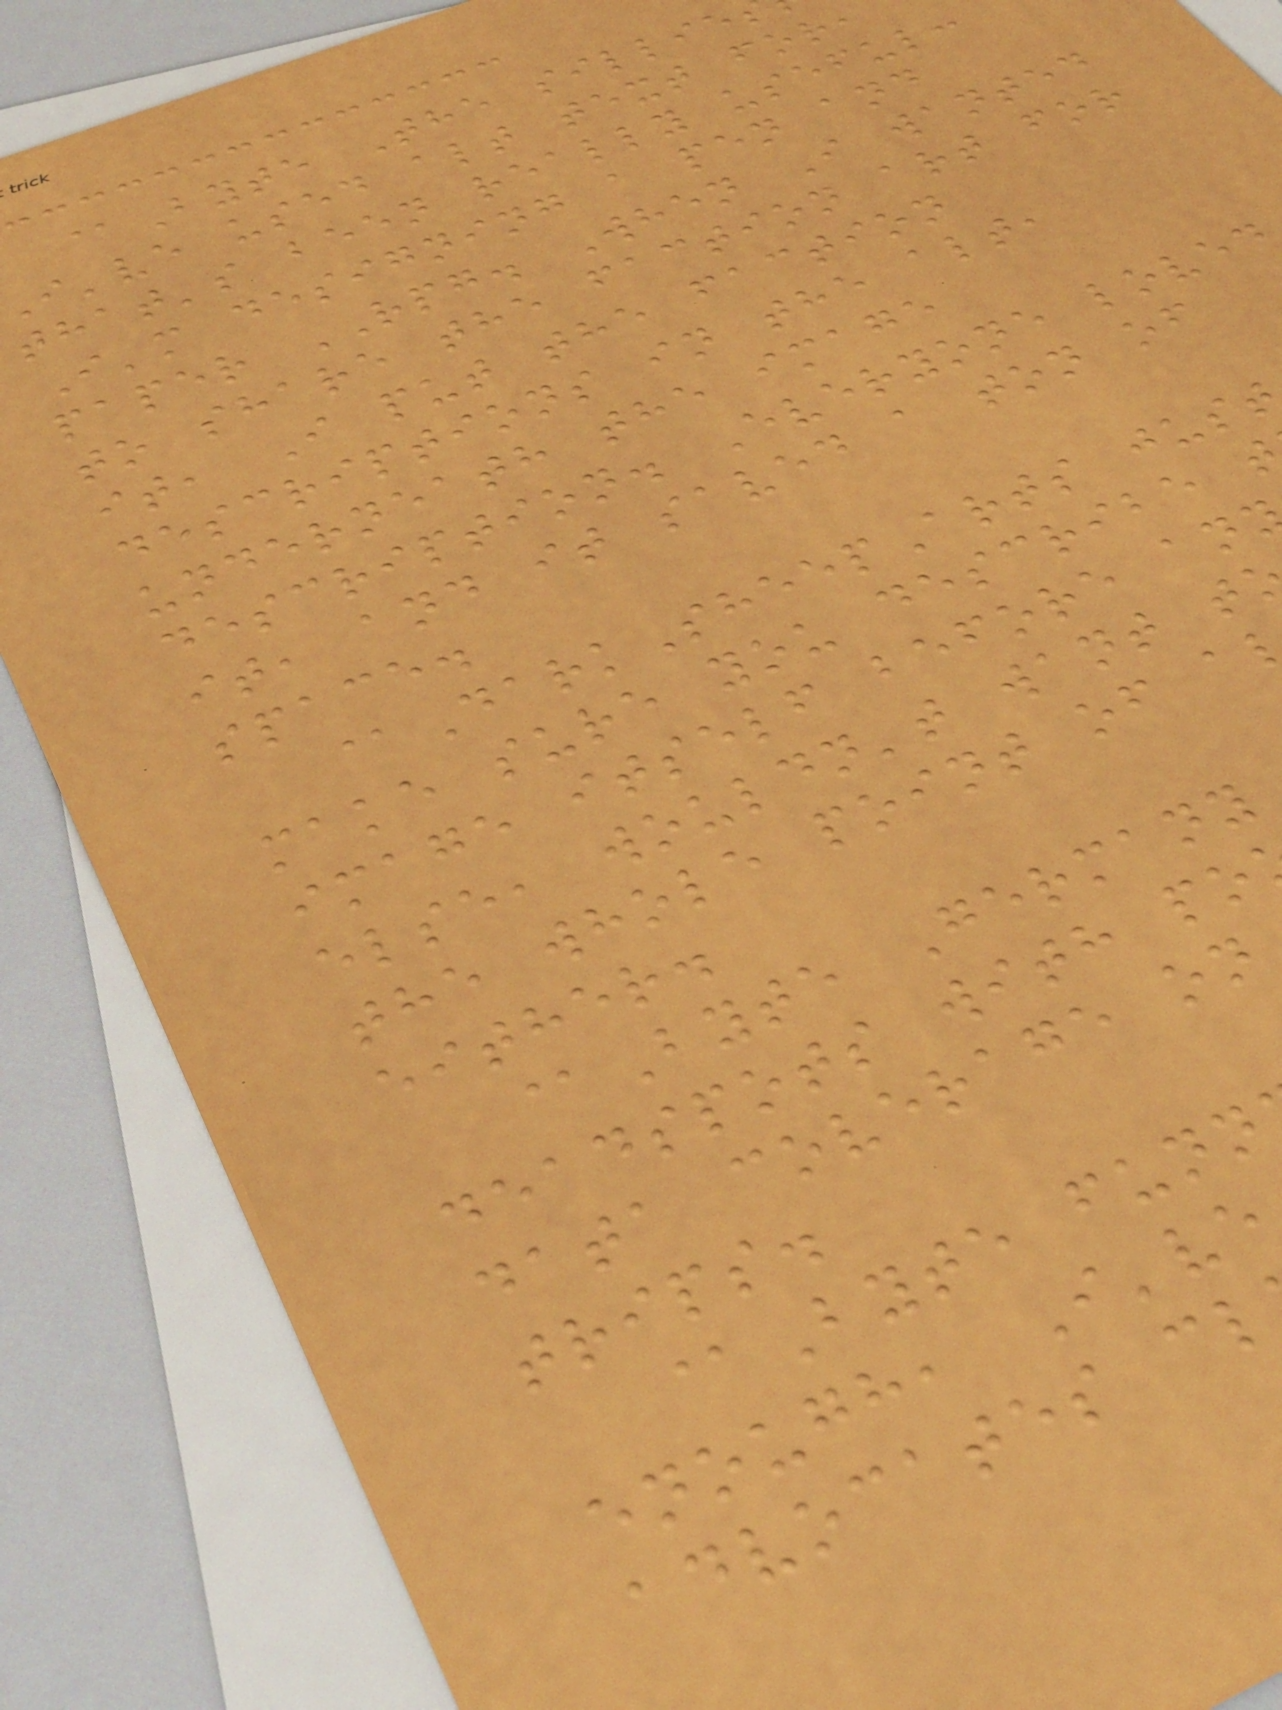@Byte The sillie
i've used alt text for,
that's been really useful:
I'm designing a pen and
paper RPG. When I wanted
to share the faction art for
it, I put the faction
descriptions in the alt,
underneath the image
description. Everyone loved
it, and it saved a ton of
space.
@DarkSheepArts just
make sure you describe
image itself before an
else, wouldn't want t
the whole point of a
either.
@Byte Germany
deadspots with po
data coverage on
trips.
@Byte funn
enough, I've
advocates cl
